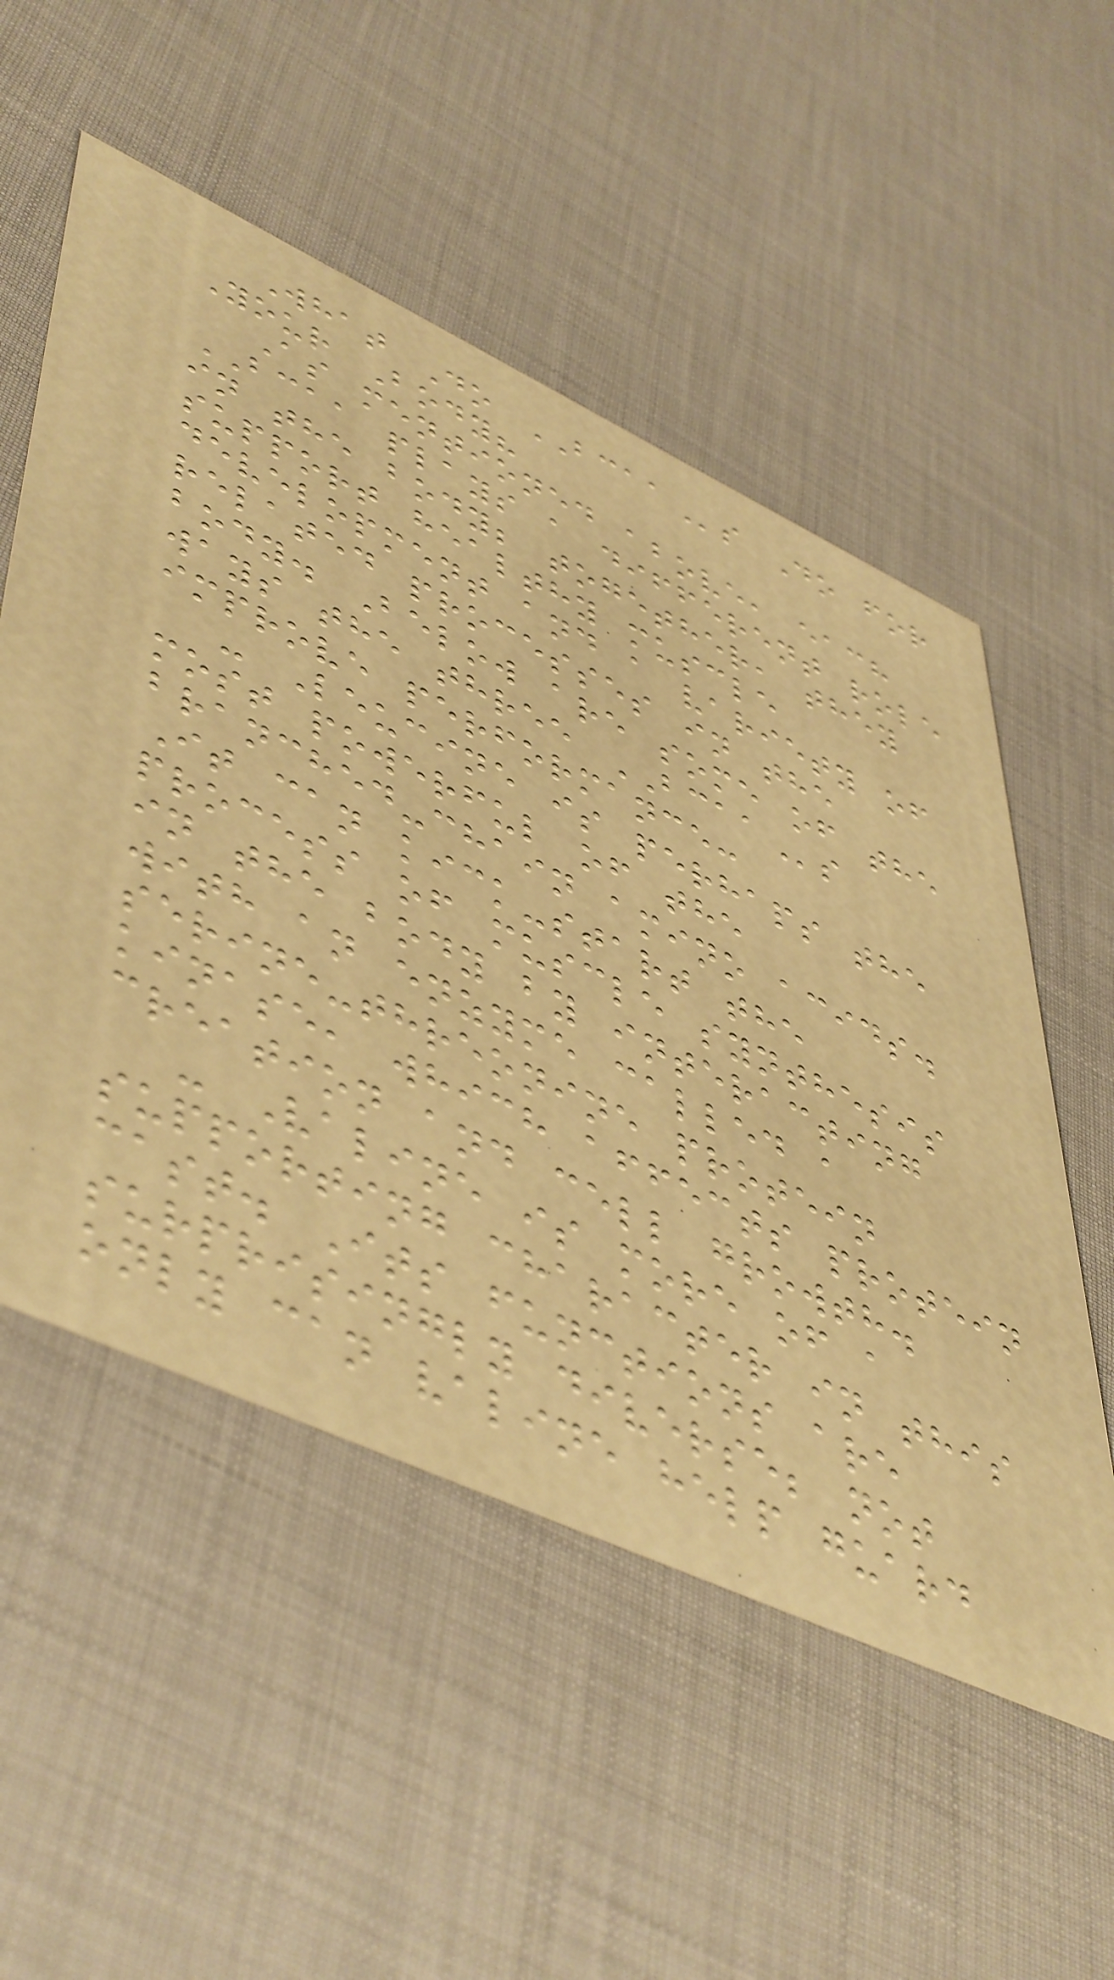What Do BCAAs Do for
Your Body?
As mentioned above, each
BCAA plays a different role
in the body; together, they
support healthy muscle
development and a variety of
related processes in the
body. Below are some of the
ways the three BCAAs
improve performance:
- Leucine is perhaps the
most powerful of the
branched-chain amino acids.
It can kick-start the
process of muscle synthesis
in the body by interacting
with an enzyme called a
serine-threonine protein
kinase, which affects protein
creation and cell growth.
- Valine is more of a
supporting character in this
cast. Its functions are
surprisingly diverse; not
only can valine help guard
